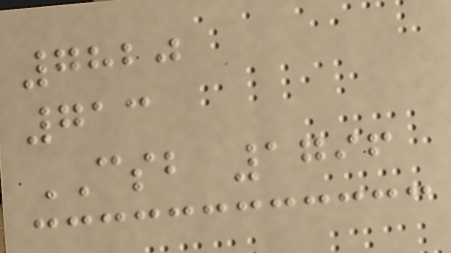7820
713
CSB 1796
